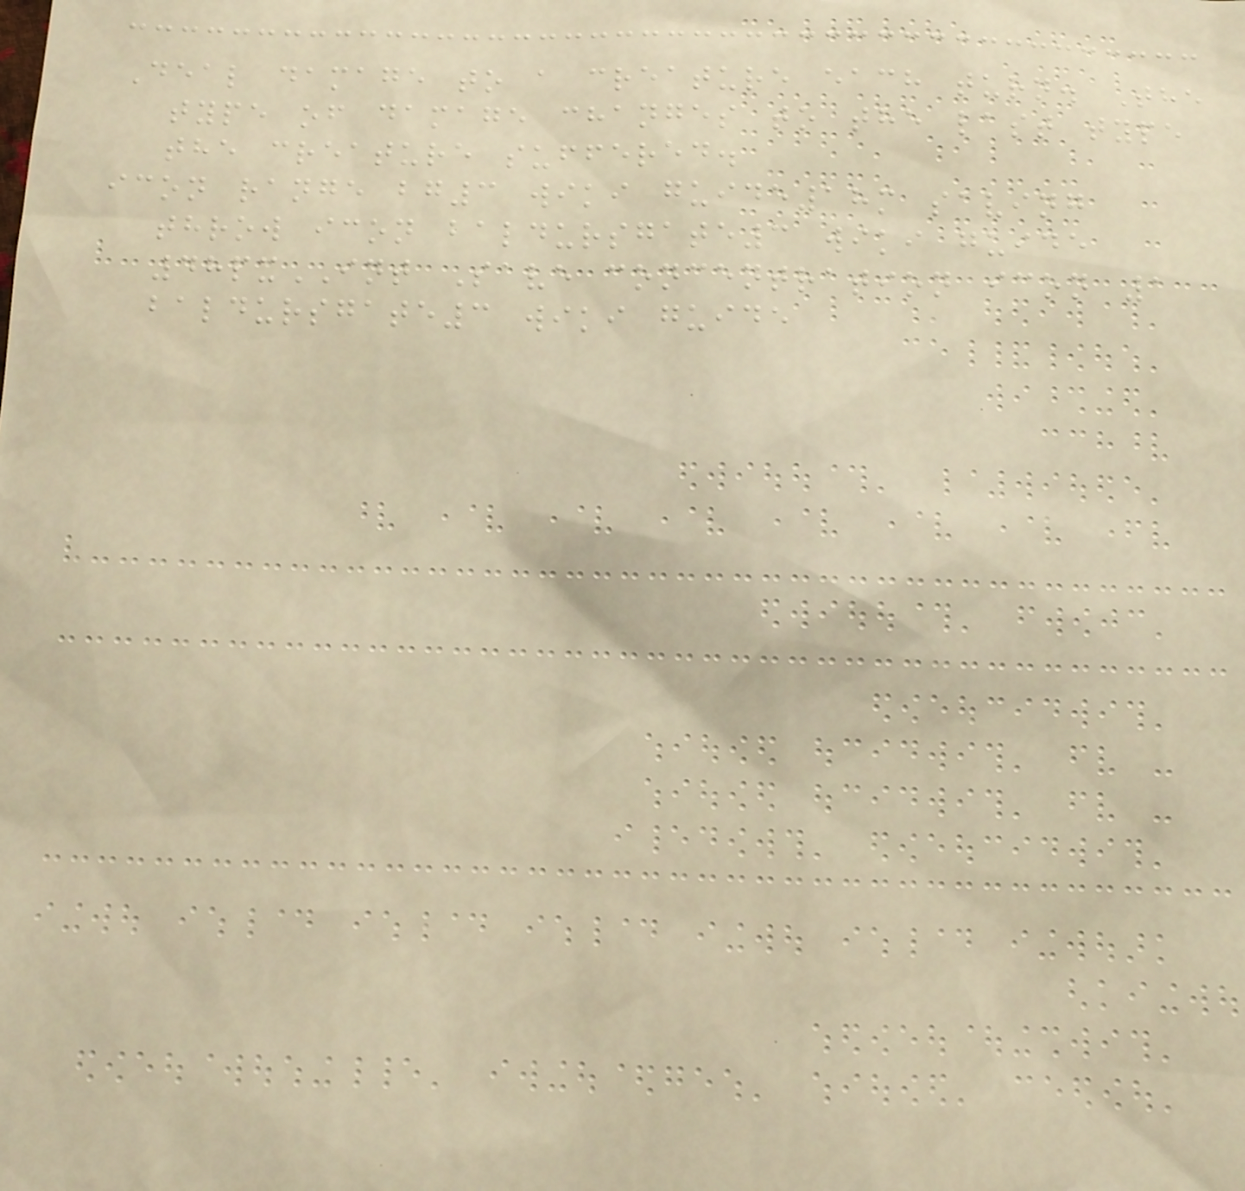Deal damage to a creature each turn. The
type of damage changes to the last type
the creature suffered.
icon range bg3 wiki guide18m saving
throw icon baldursgate3 wiki guide
48pxINT Save concentration icon 1
baldursgate3 wiki guide
